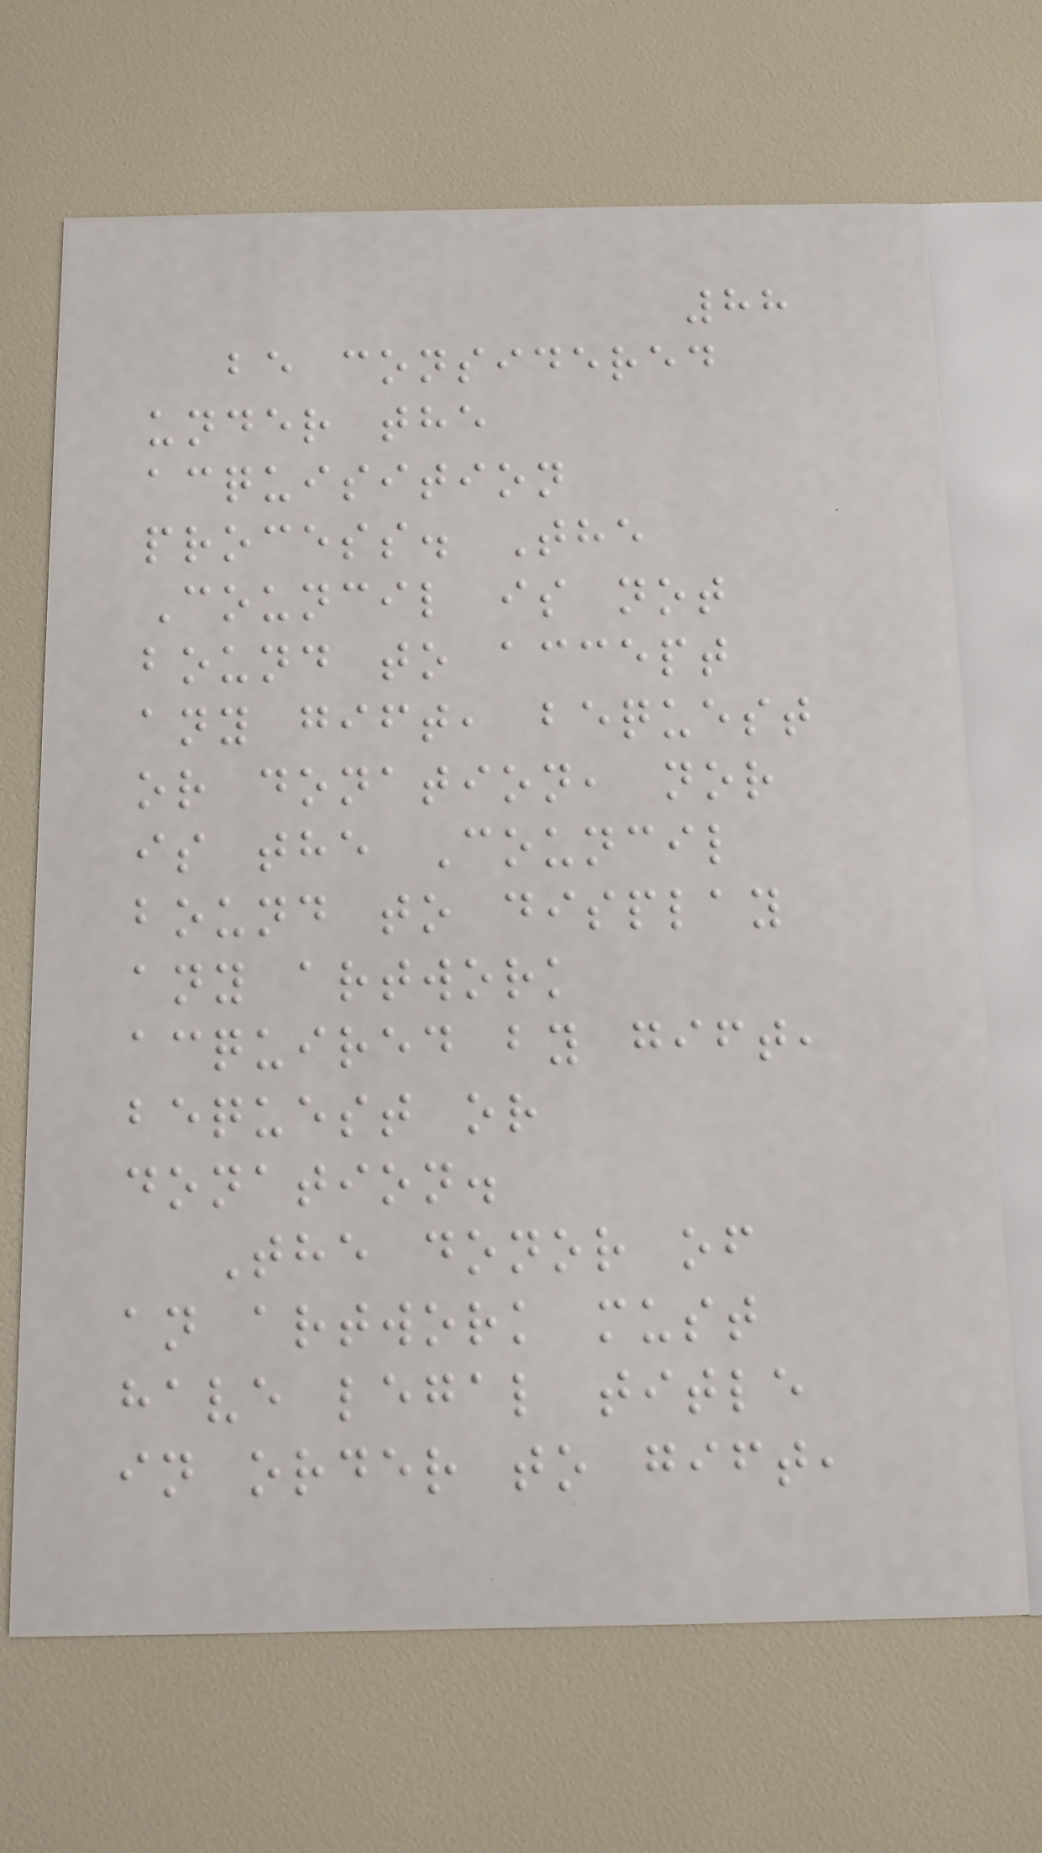88
be considered
under the
acquisition
process. The
Council is not
bound to accept
any gift, bequest
or donation, nor
is the Council
bound to display
any artwork
acquired by gift,
bequest or
donation.
The donor of
an artwork must
have legal title
in order to gift,
